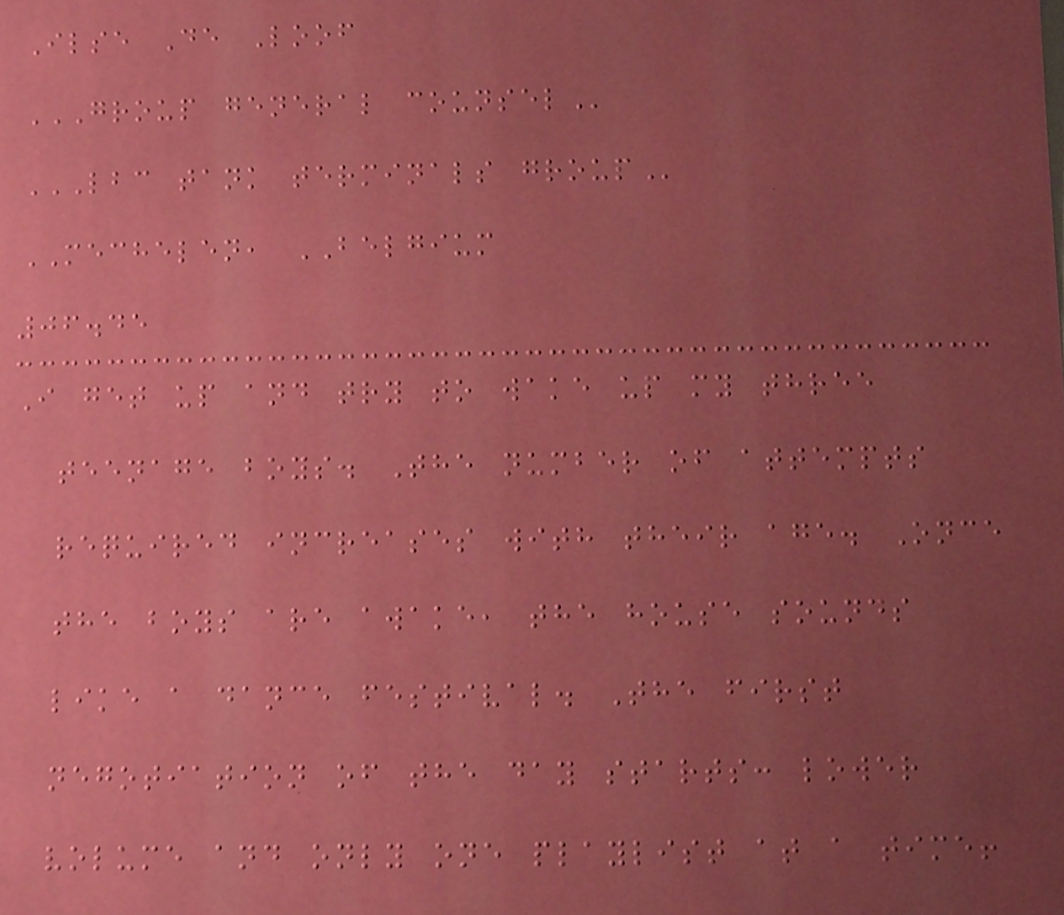Ilse De Loof
GROUP GENERAL COUNSEL
LBC TANK TERMINALS GROUP
MECHELEN, BELGIUM
06.45
I get up and try to wake up my three
teenage boys. The number of attempts
required increases with their age. Once
the boys are awake, the house sounds
like a dance festival. The first
negotiation of the day starts: lower
volume and only one playlist at a time!
